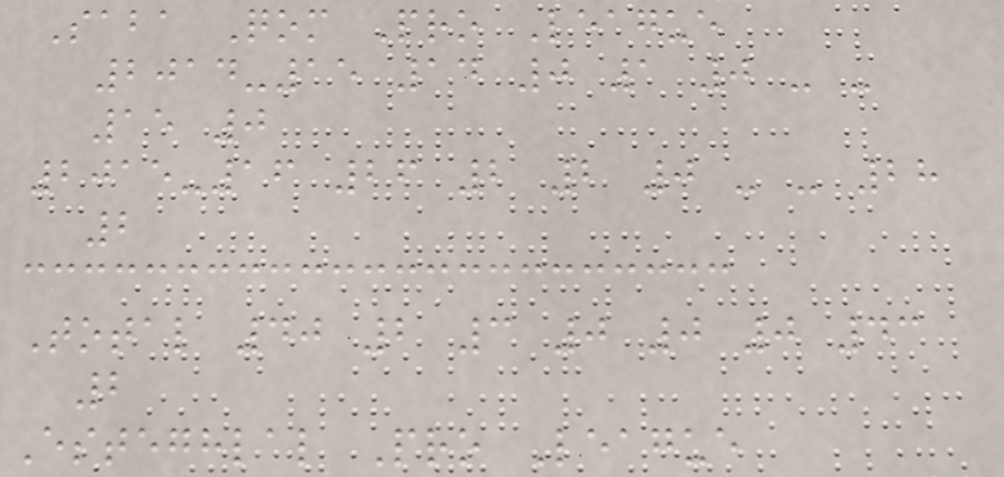Saba Qom Pro League
2014-15 14 0 1 0 - -
15 0
2015-16 26 2 2 0 - - 28
2
Total 40 2 3 0 0 0 43
2
Esteghlal Pro League
